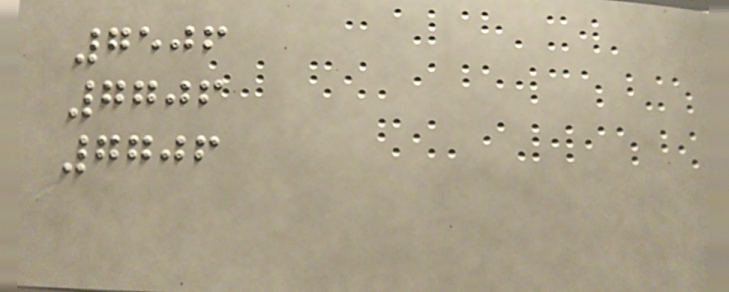7506
7706
7706
